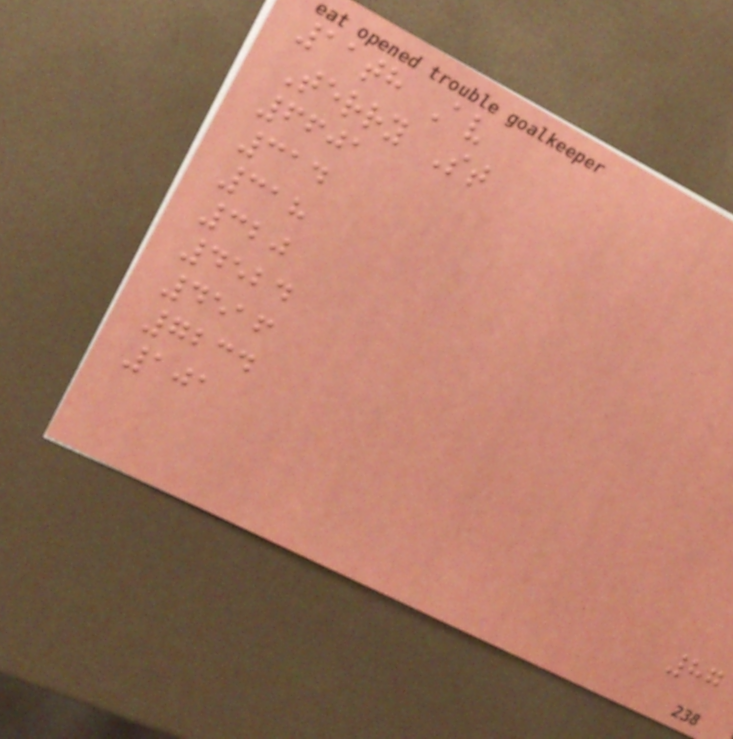11th Av
Terry St
6601
314
318
320
4524
4516
7234
101
87
